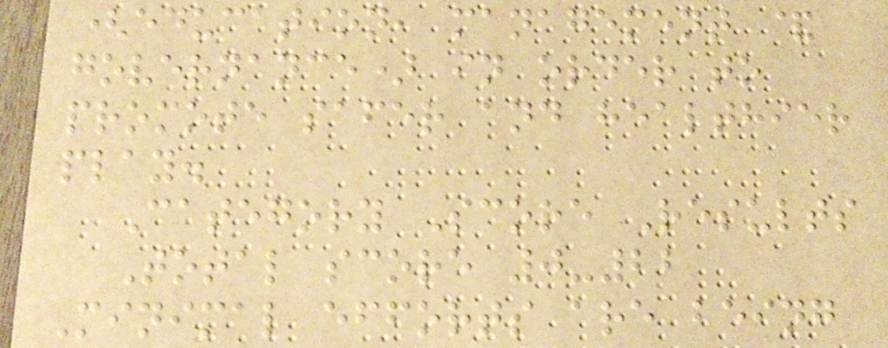(education, management &
governance) in order to
promote safer and healthier
play.
Category Score Results
Total score 0-22
Minimal efforts are being
